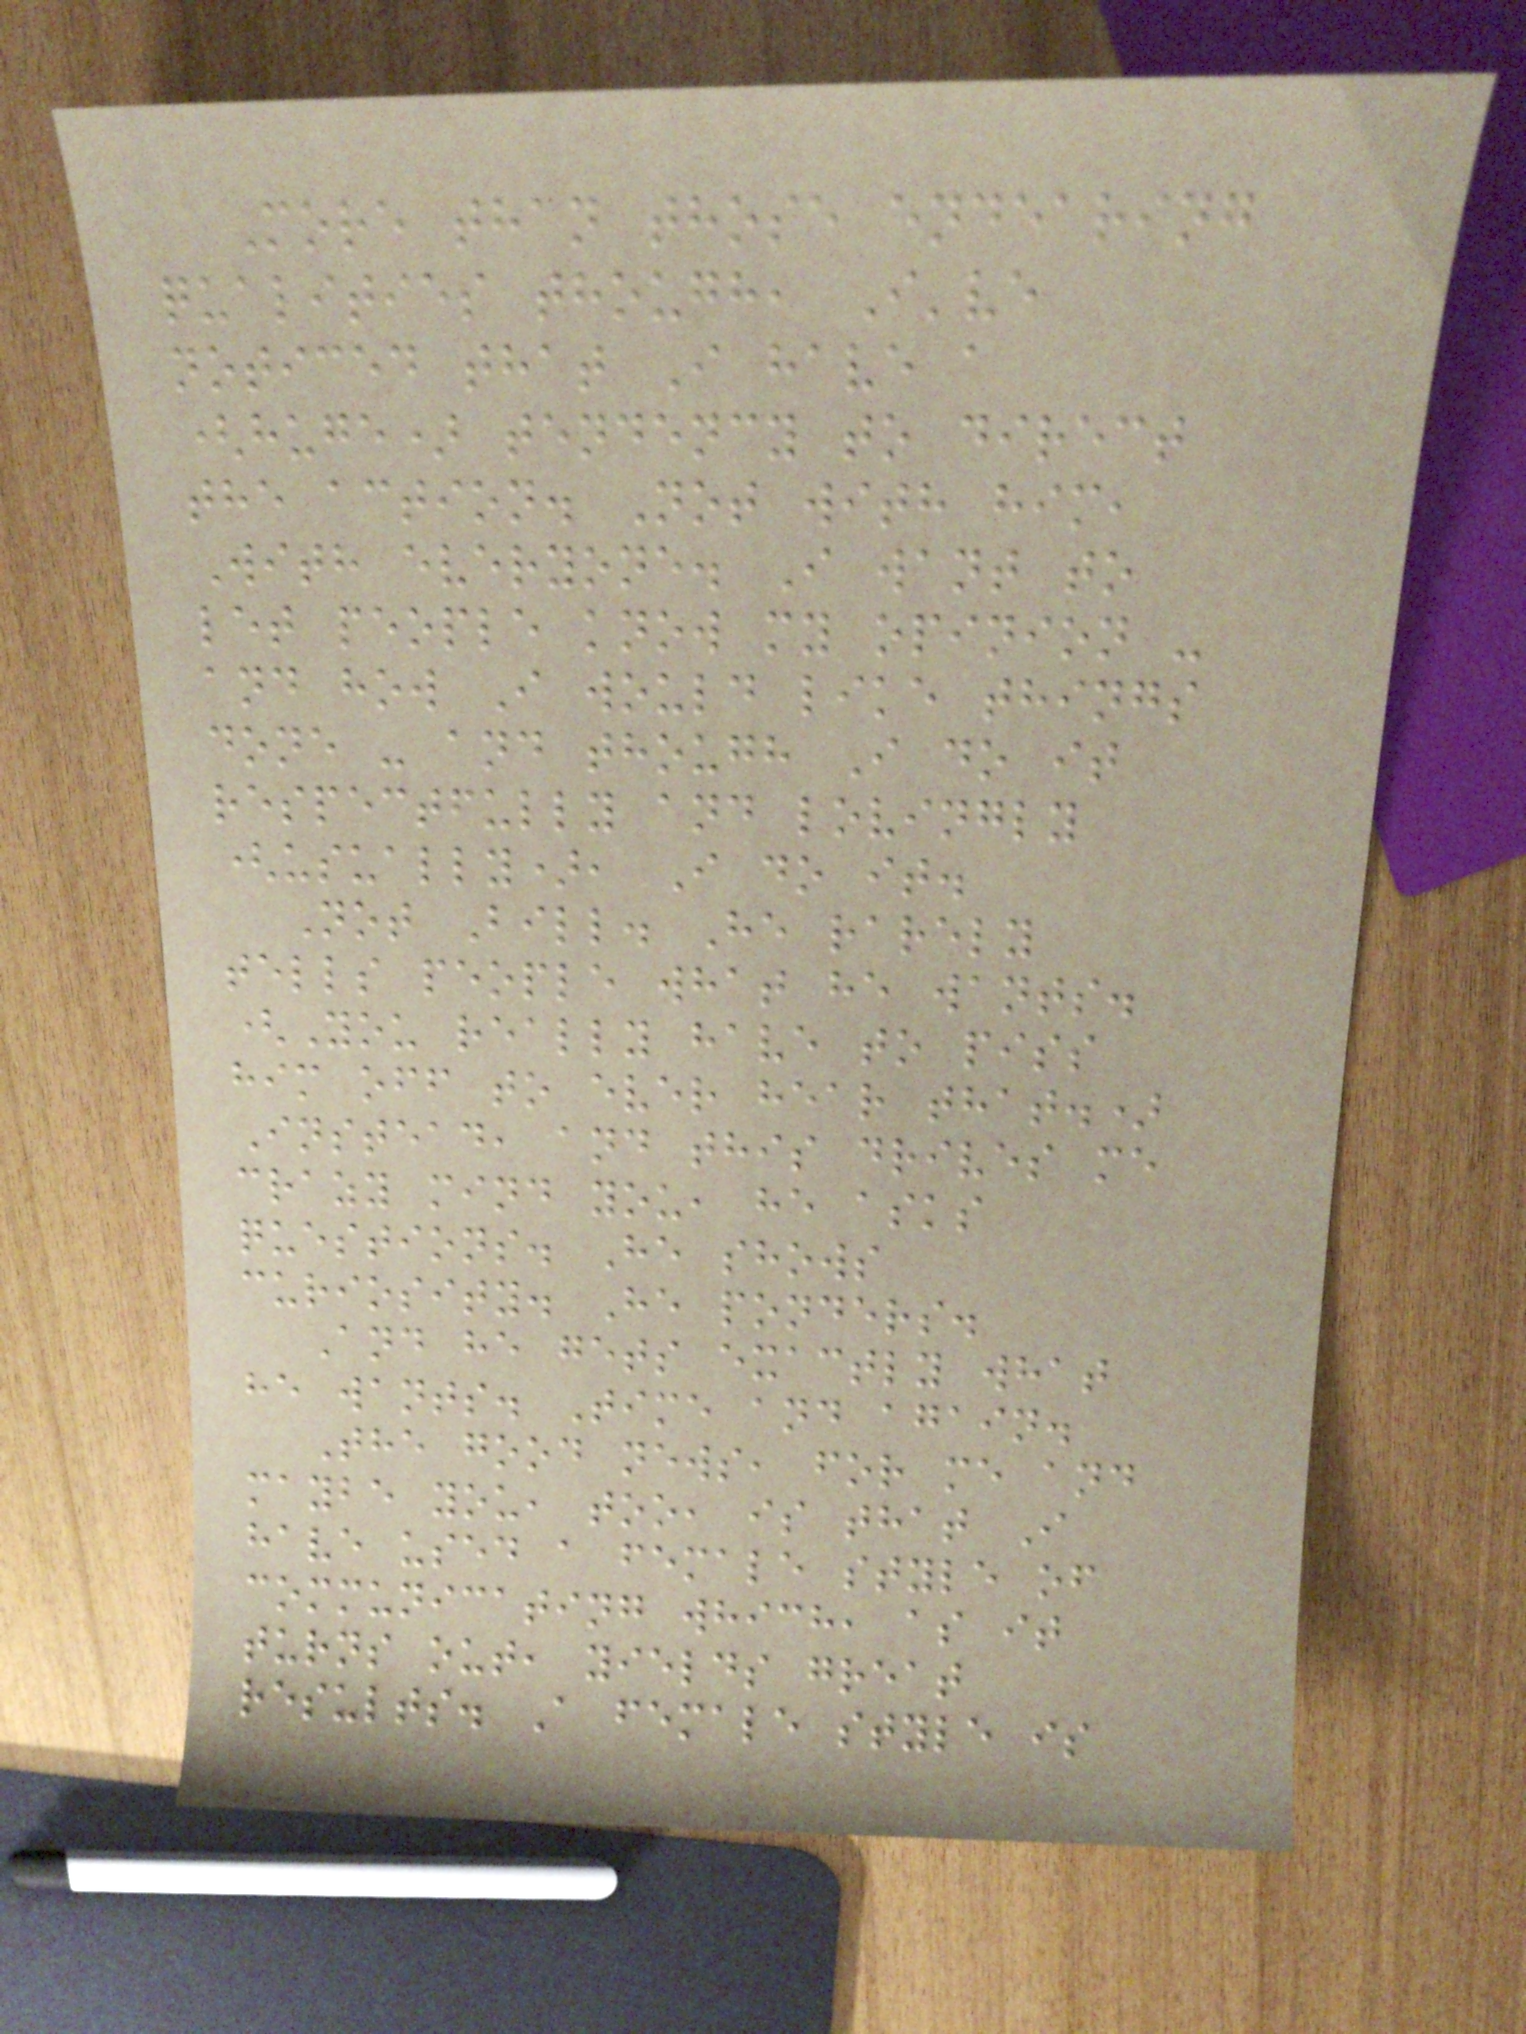More than those endearing
qualities though, I've
noticed that I have a
(huge) tendency to direct
the action. Not with him,
With everyone. I want to
let people know my opinion -
and how I would like things
done - and though I do it
respectfully and lovingly
(usually), I do it.
Not Bill. He rarely
tells people what he wants.
(You really have to piss
him off to ever hear that.)
Instead, and this drives me
crazy mind you, he asks
questions. He shows
curiosity. He ponders.
And he gets exactly what
he wants. Time and again.
The good news, for me and
maybe you, too, is that I
have used a female style of
communicating which, as it
turns out, yields great
results. A female style is
